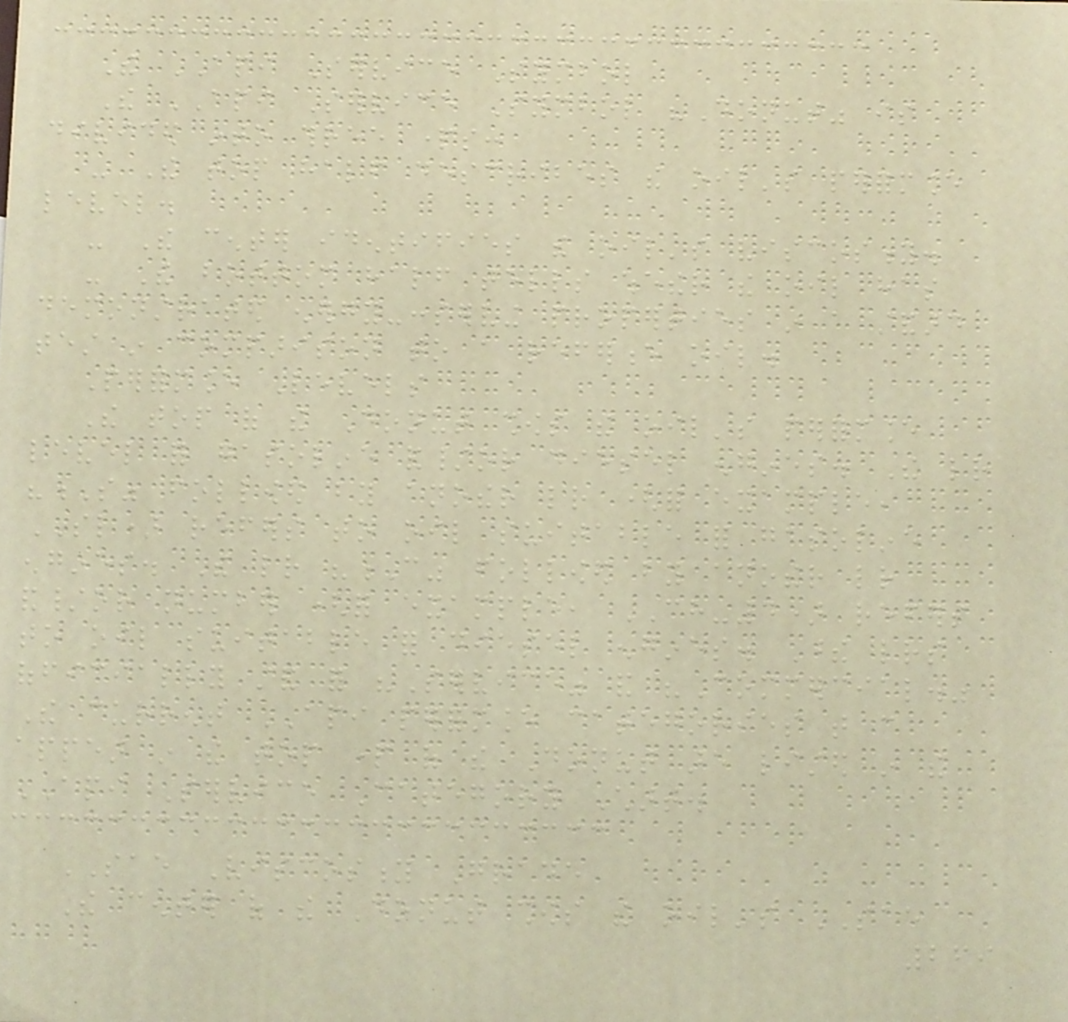The API Service Symbol
The API Service Symbol "Donut" is
divided into three parts:
- The top half describes the oil's performance
level.
- The center identifies the oil's viscosity.
- The bottom half tells whether the oil has
demonstrated energy-conserving properties in a standard
test in comparison to a reference oil.
Performance Levels
The top of the Donut shows the oil's performance
level for gasoline and/or diesel engines. The letter
"S" followed by another letter (for example,
SL) refers to oil suitable for gasoline
engines. The letter "C" followed by another letter
and/or number (for example, CH-4) refers
to oil suitable for diesel engines. These letters
officially stand for "Service" and "Commercial."
The current API performance categories that can
appear in the top part of the Donut are listed in the
API Service Category Chart.
SAE Viscosity Grade
The center of the Donut shows the oil's SAE
269
